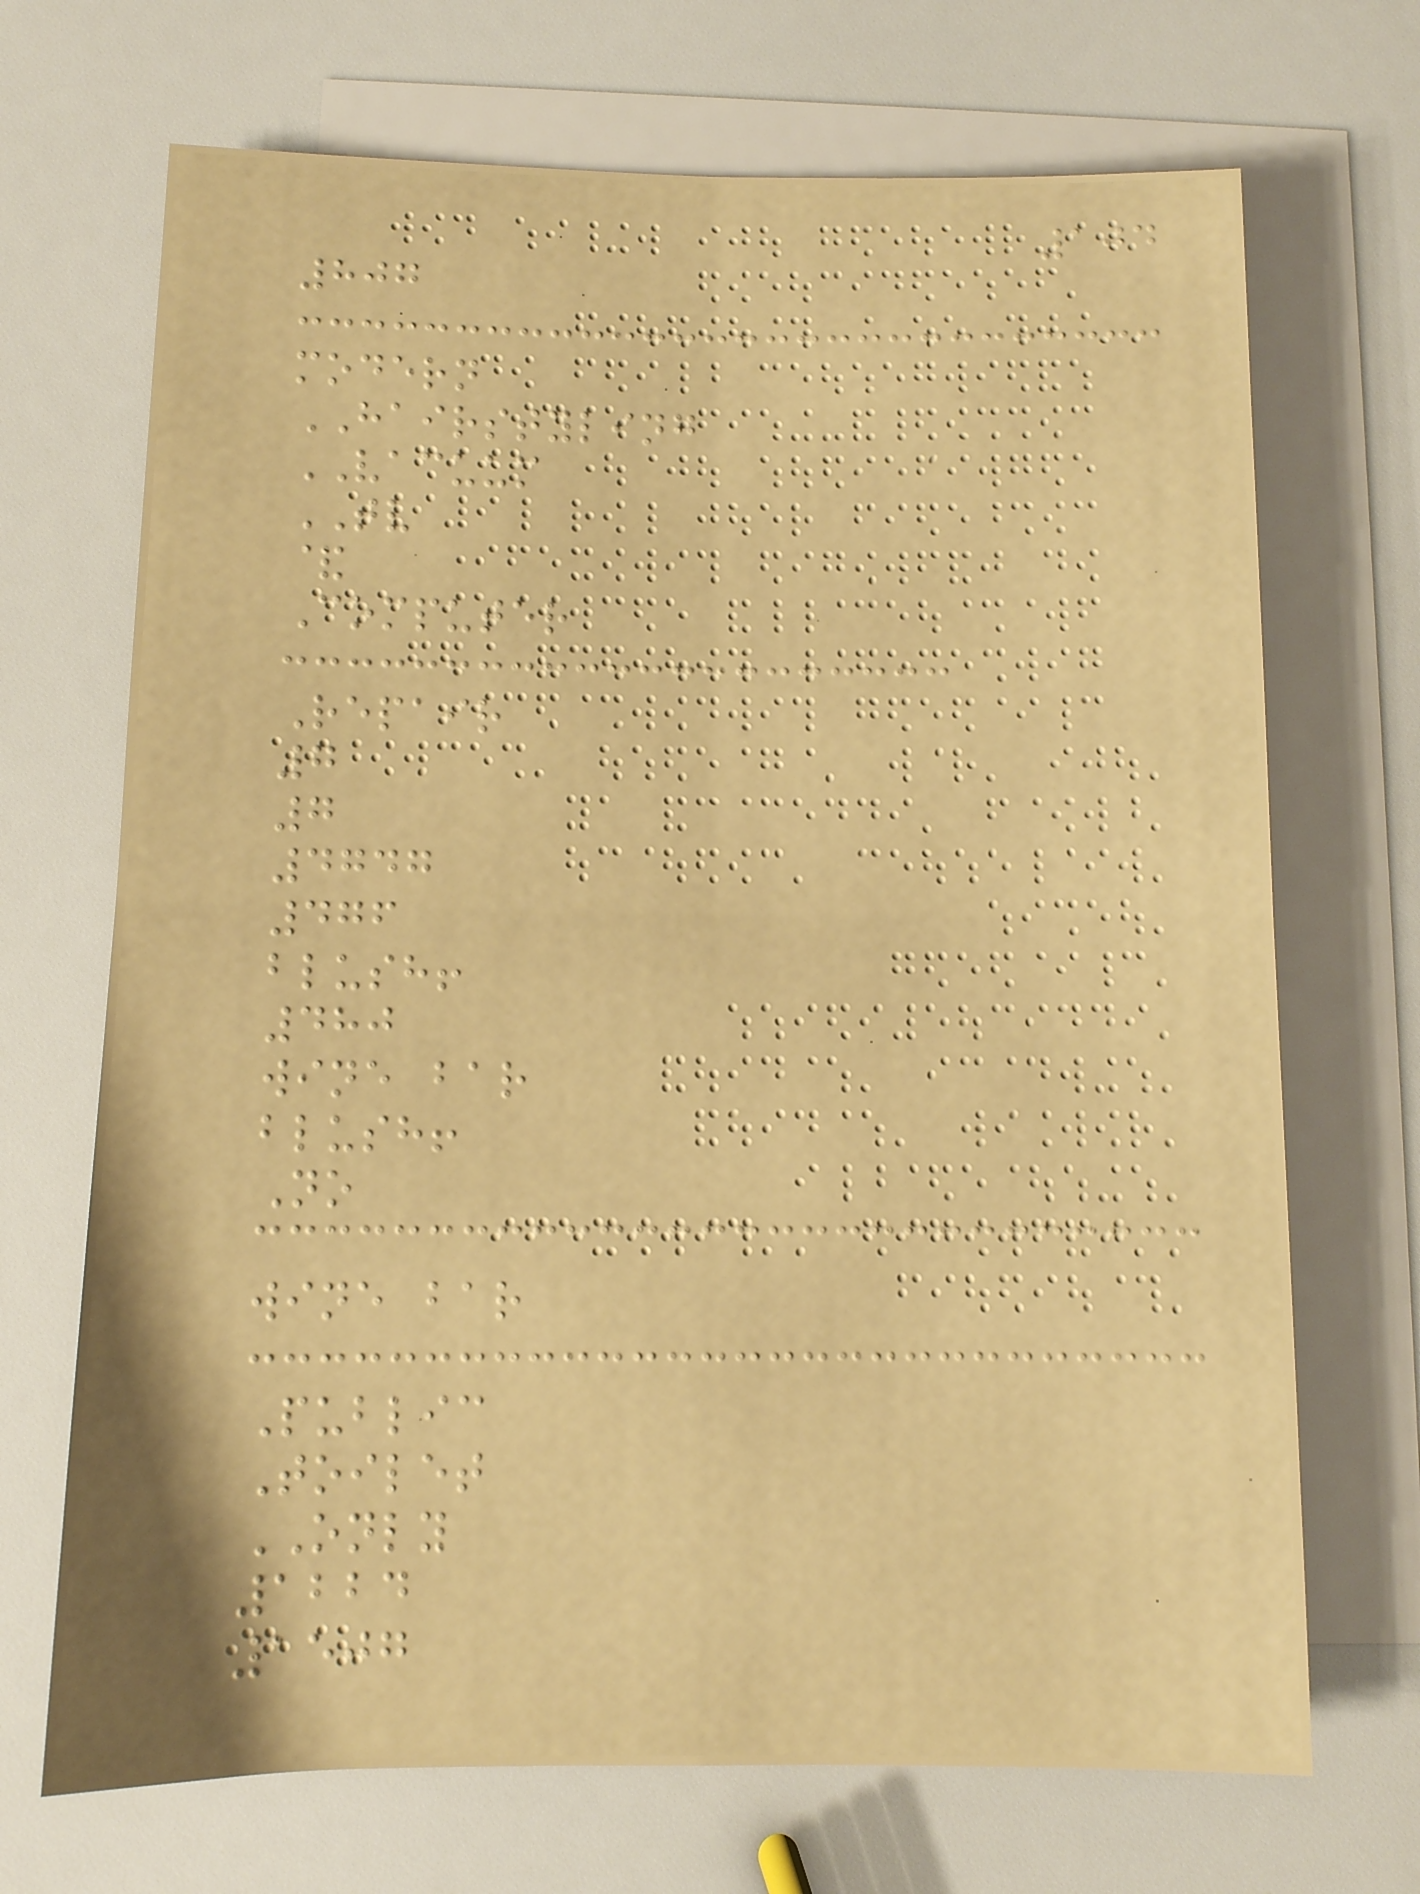104
807
modern
HAIRSTYLING
VACUUM
TV
&
Computer
Repair
7
7
4747
476
blush!
480
wine bar
blush!
No
wine bar
Public
Toilet
ONLY
1224
1507
